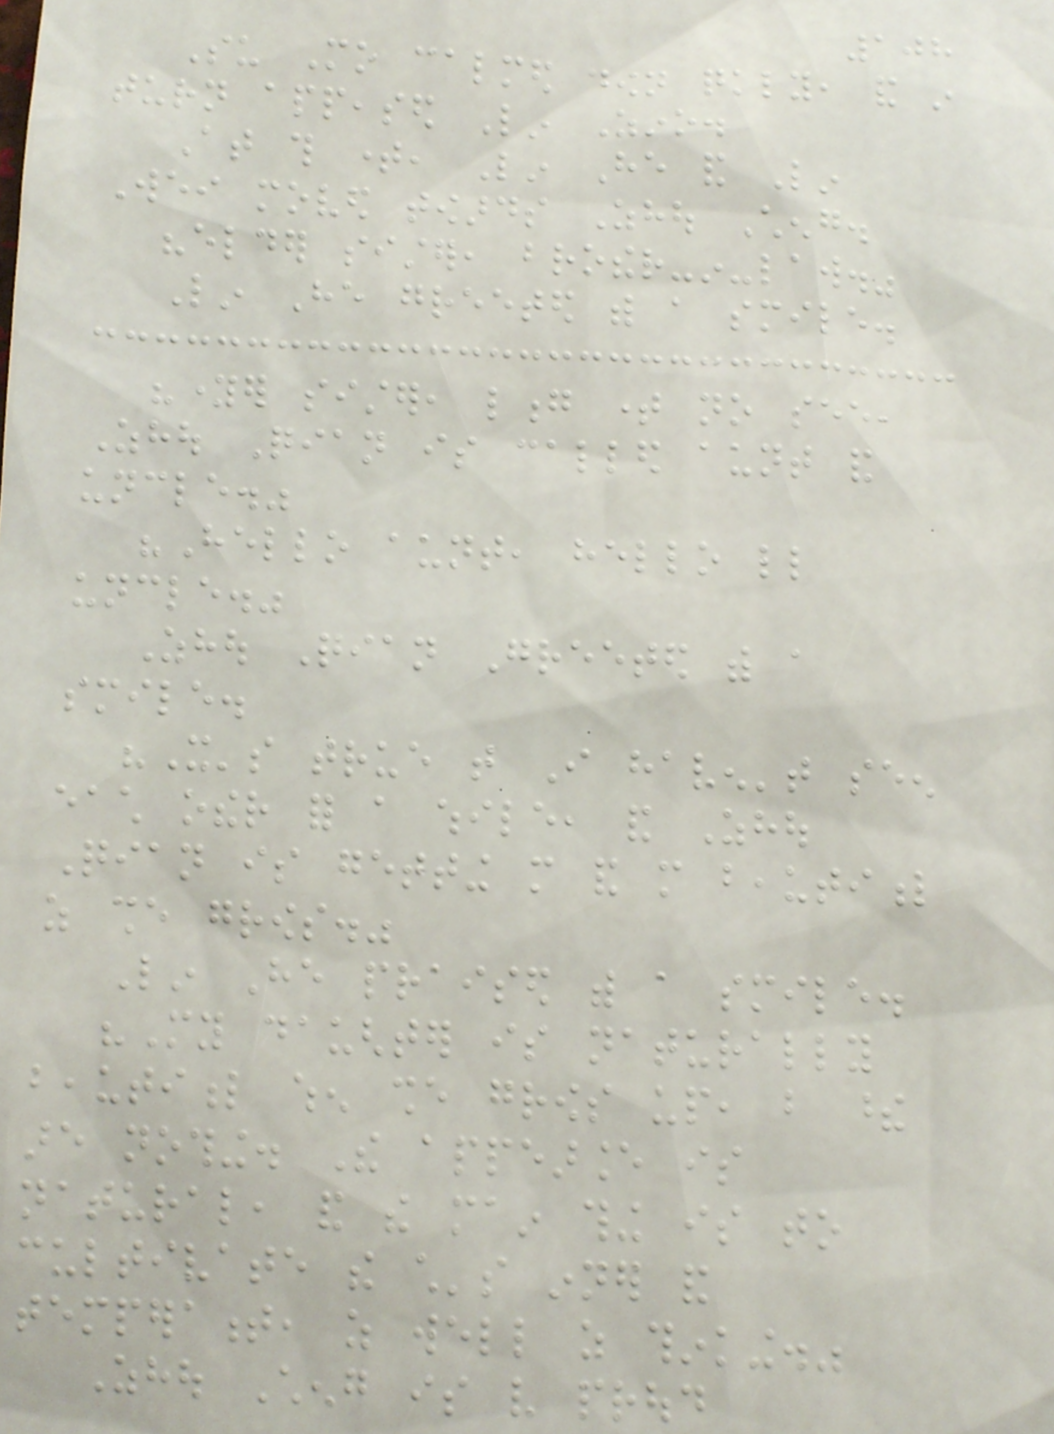108
Su Mo calmed down quickly, and in
turn appeased Lin Zino.
At this time, Lin He and Lin
Wei moved towards Zhou Cheng.
"elder sister, brother-in-law."
Lin He greeted with a smile.
"younger sister, long time no see,
Zhou Qian is called aunt and
uncle."
"Hello aunt, hello little
uncle."
Zhou Qian Greeted with a
smile.
"It's true that I haven't seen
each other for a while, and Zhou
Qian is getting more and more beautiful
as she grows."
Lin He praised with a smile.
"My daughter is naturally
beautiful when she grows up, but these
are nothing. The appearance is
natural, and the main thing is to
cultivate the child's inner and
temperament, as well as thinking."
Zhou Cheng is very proud
